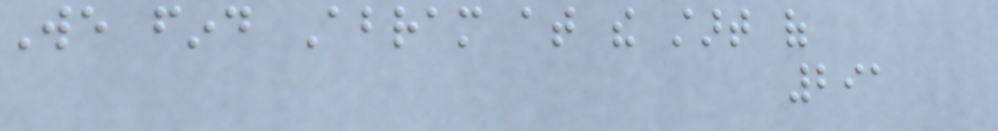We find Abram at the start of
291
